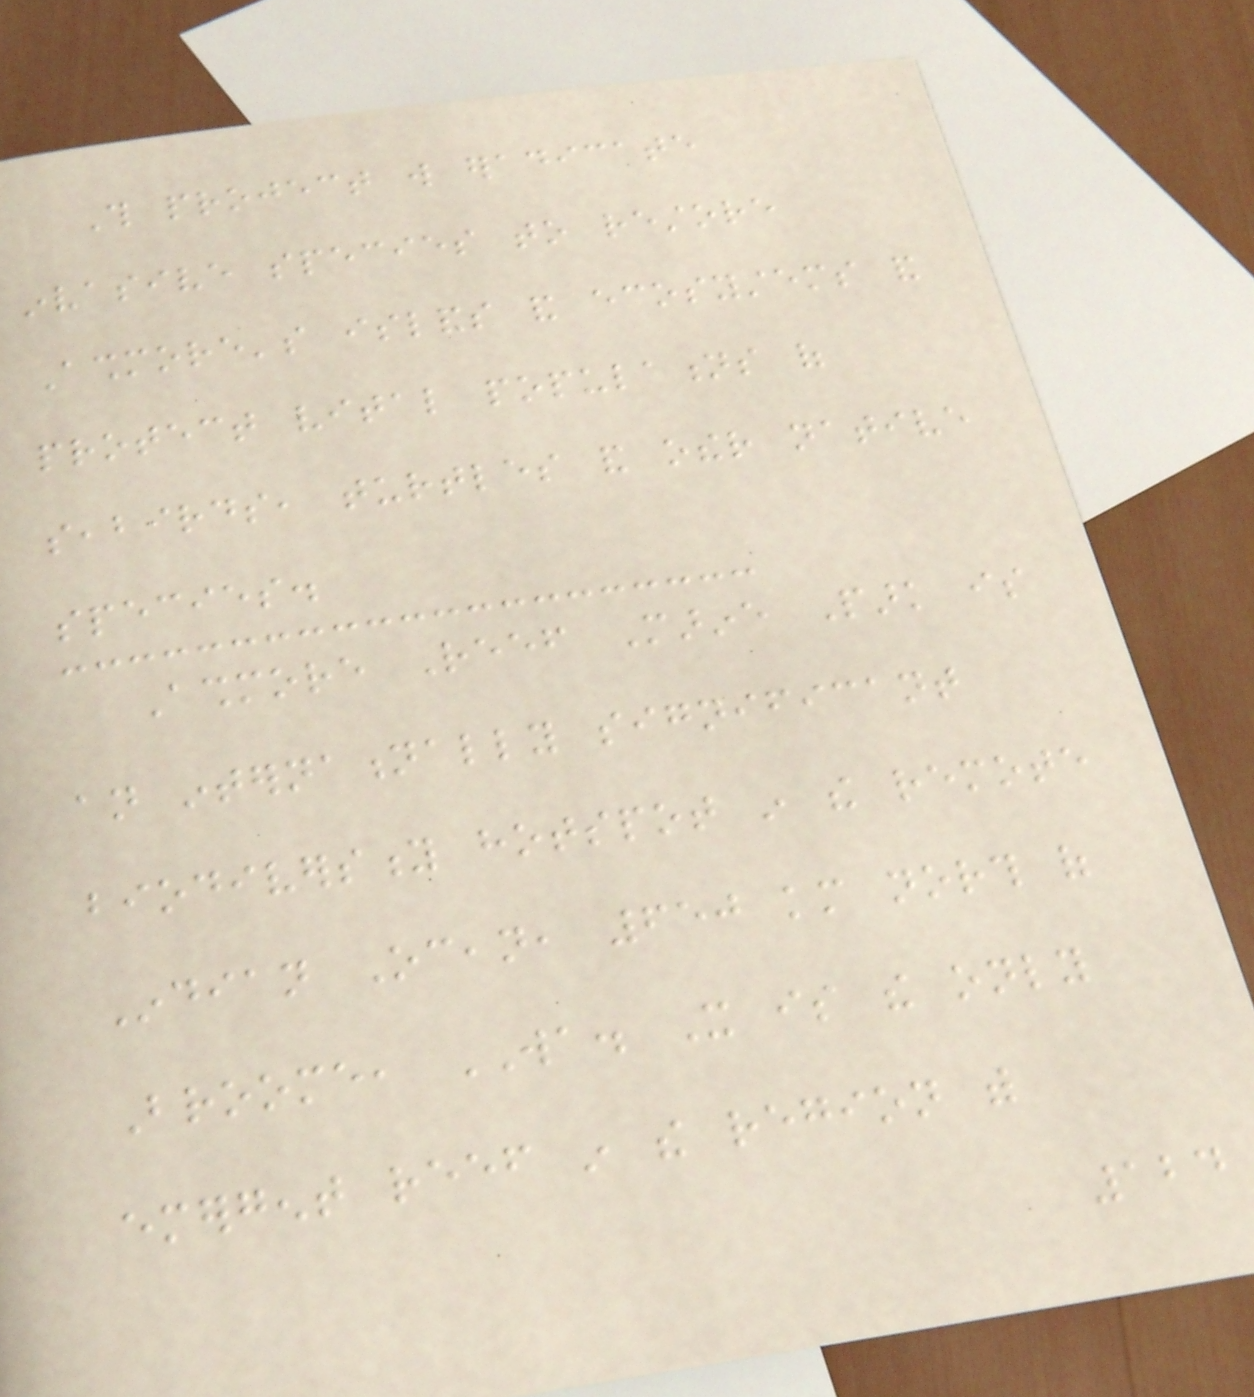This project will eradicate
invasive species to restore
Ashmore's islands and ecosystems and
protect vital populations of
seabirds, turtles and other native
species.
Ashmore Reef Marine Park is
an internationally significant
biodiversity hotspot in the remote
Indian Ocean, 650 km north of
Broome, WA. It is the only
emergent reef in the region with
124
